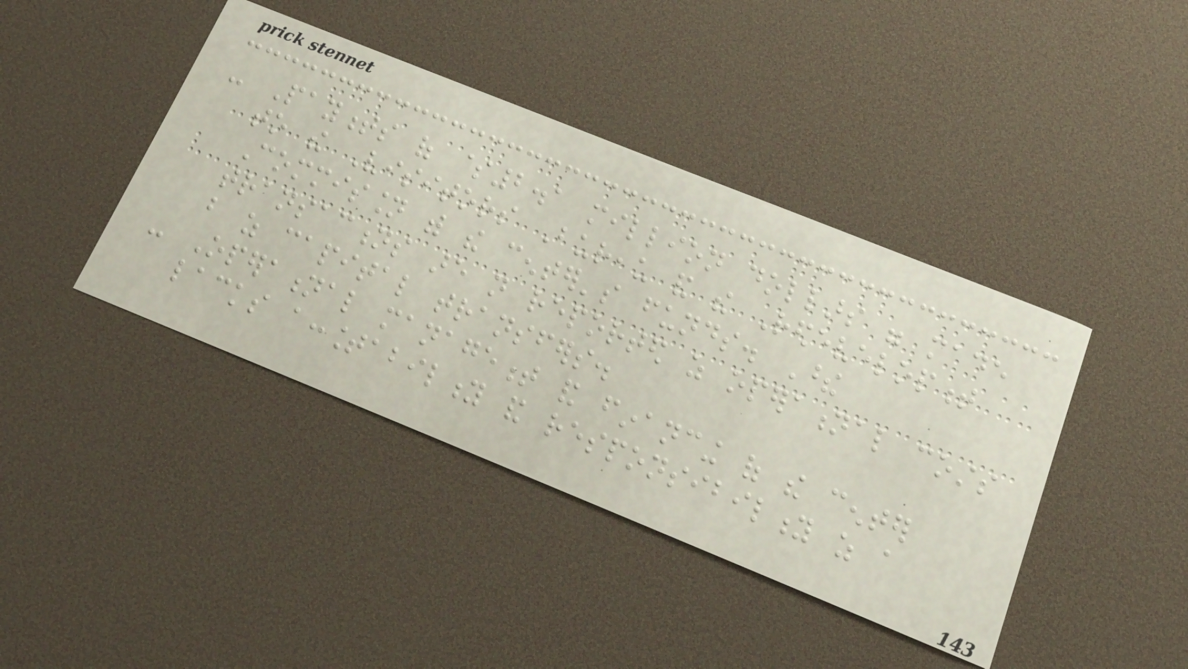- Payments of $2.1 million dollars were made
to the Visitors Bureau and the Redevelopment
Commission with the center's funds. These
transactions are not reported as operational costs
but as capital transfers.
- Operational management and financing of the center
lacks accountability and responsibility as a
